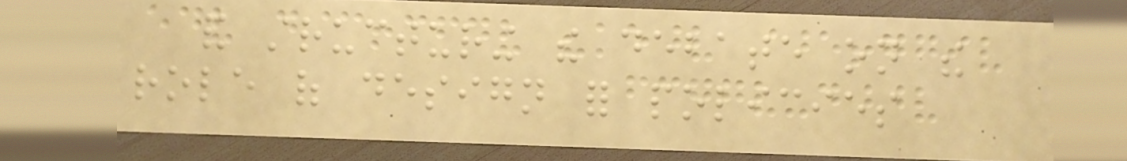and structuring the debate on the
role of design for policies
